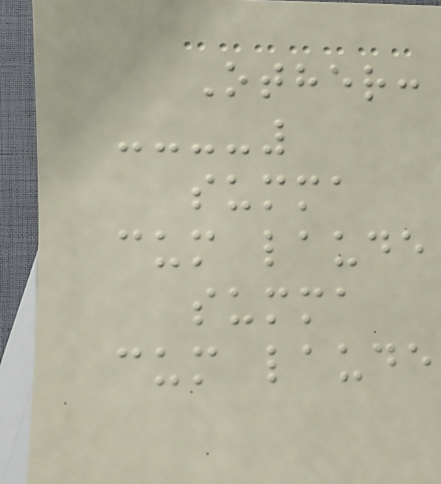Other:
summa
cum laude
summa
cum laude
